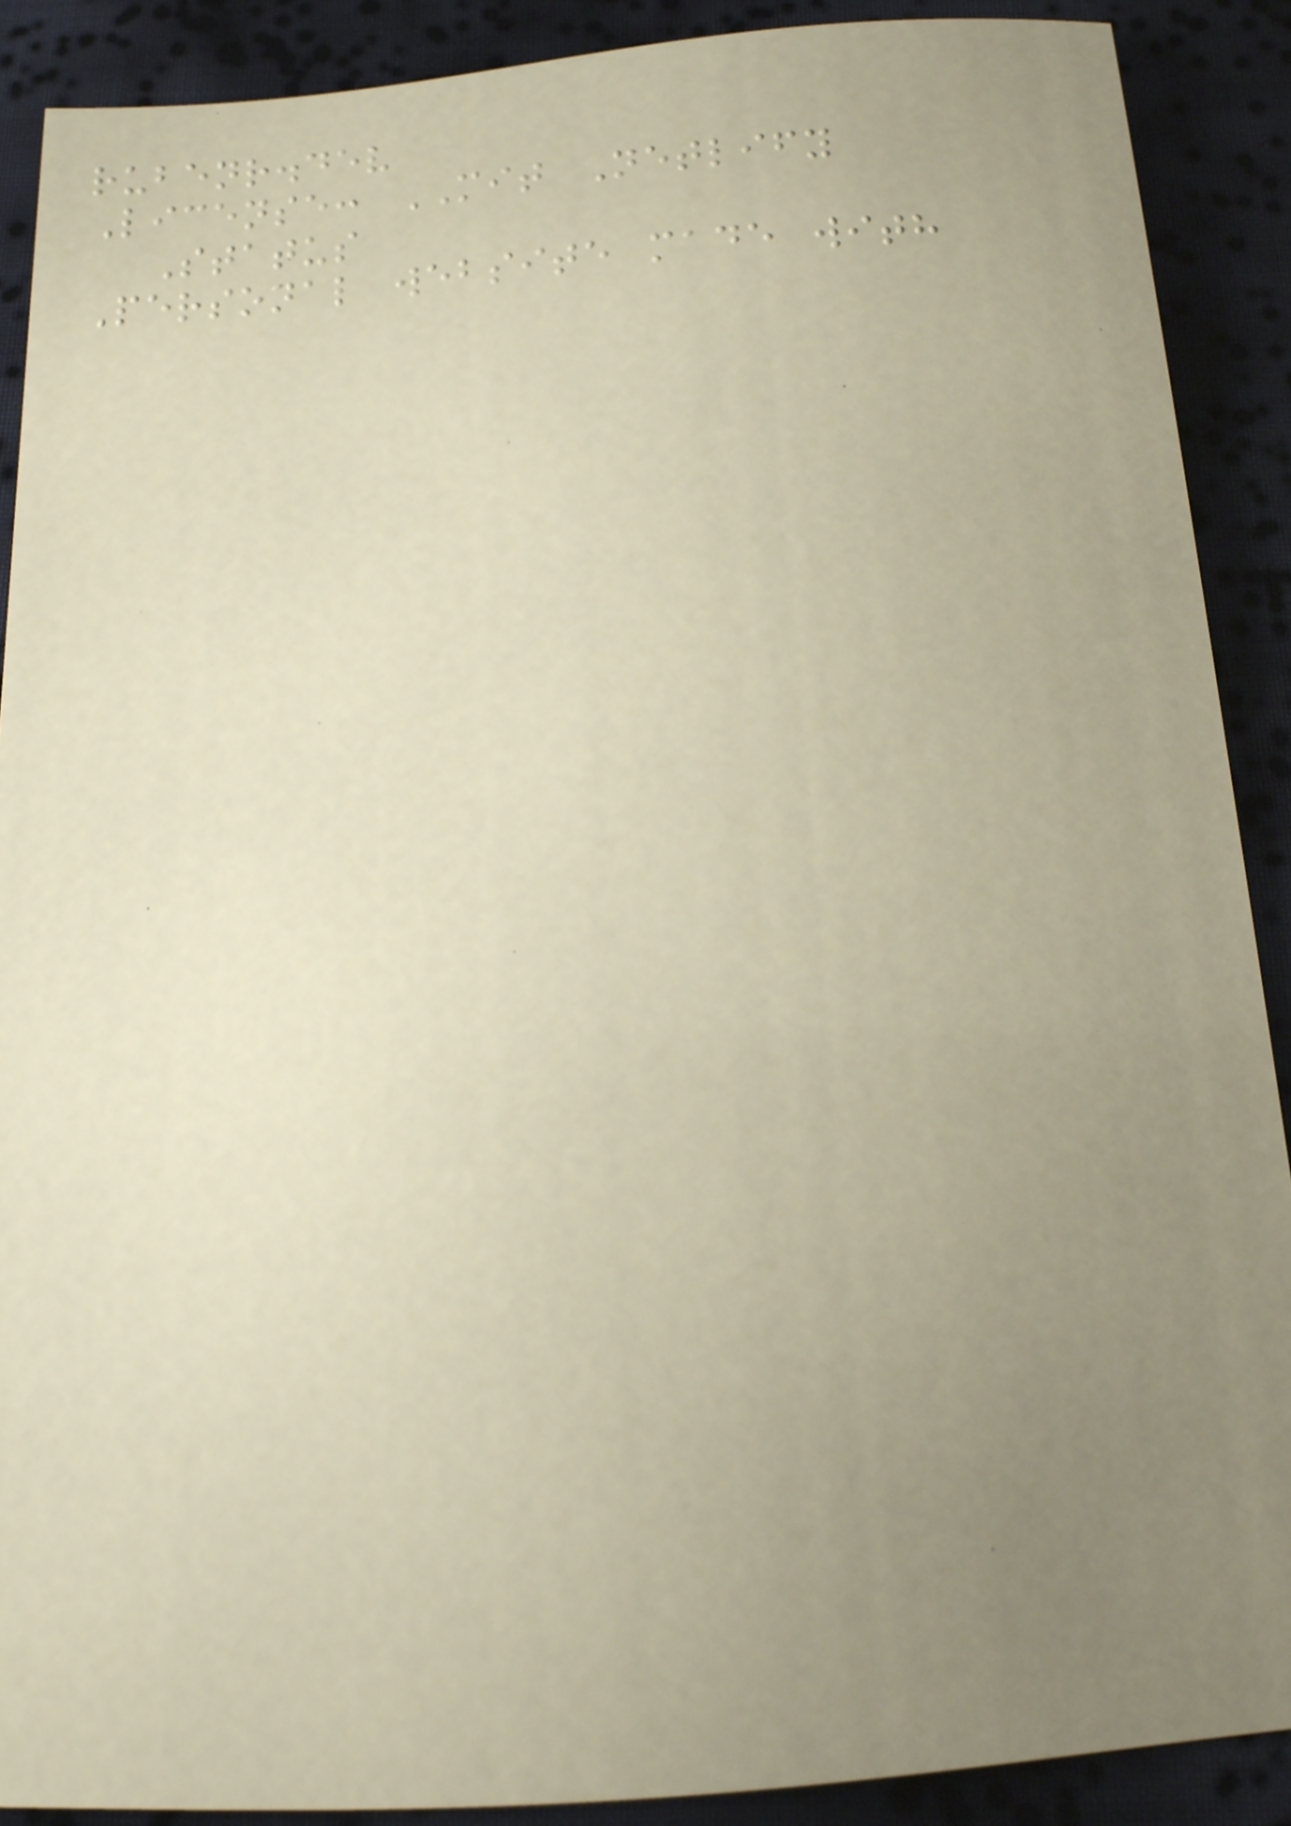rubenr.dev
License: MIT Netlify
Status
Personal website made with
